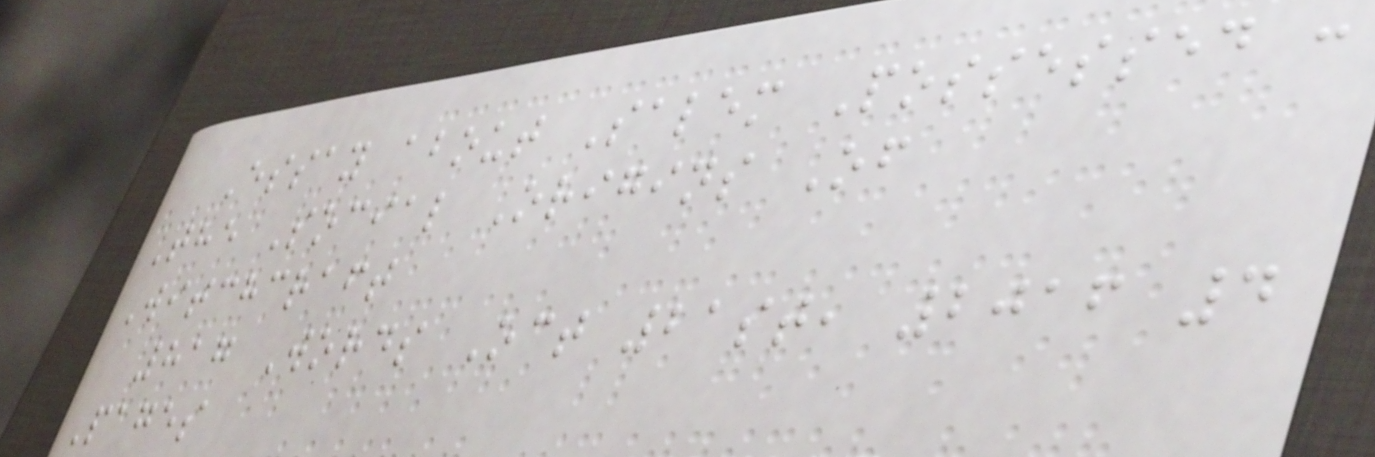Essay about Salem Possessed :
The Social Origins Of
Witchcraft
817 Words Oct 21st, 2016 4
Pages
